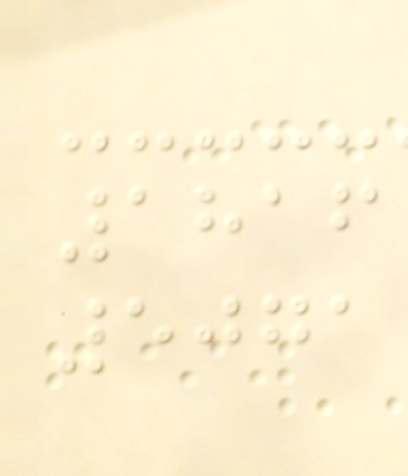1816
5071
